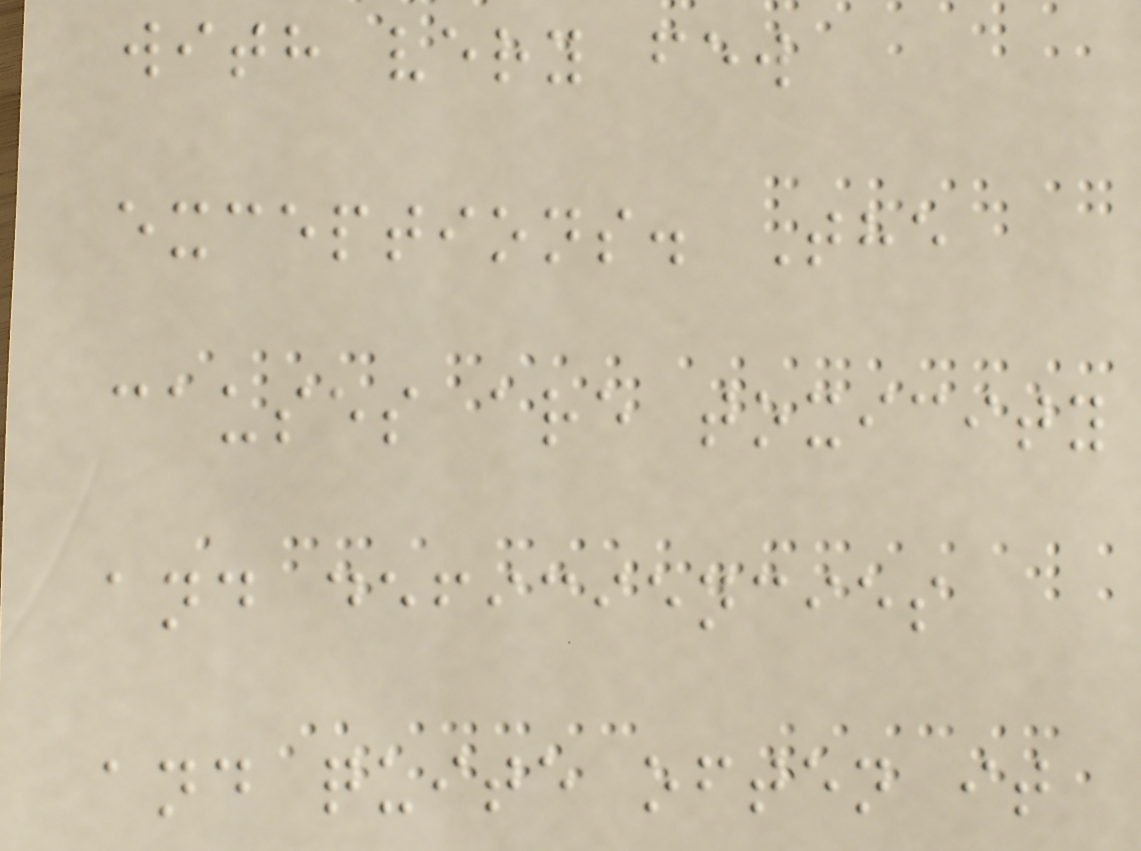with very few
exceptions. The
causes are toxicity
and deficiencies
and quite often it
